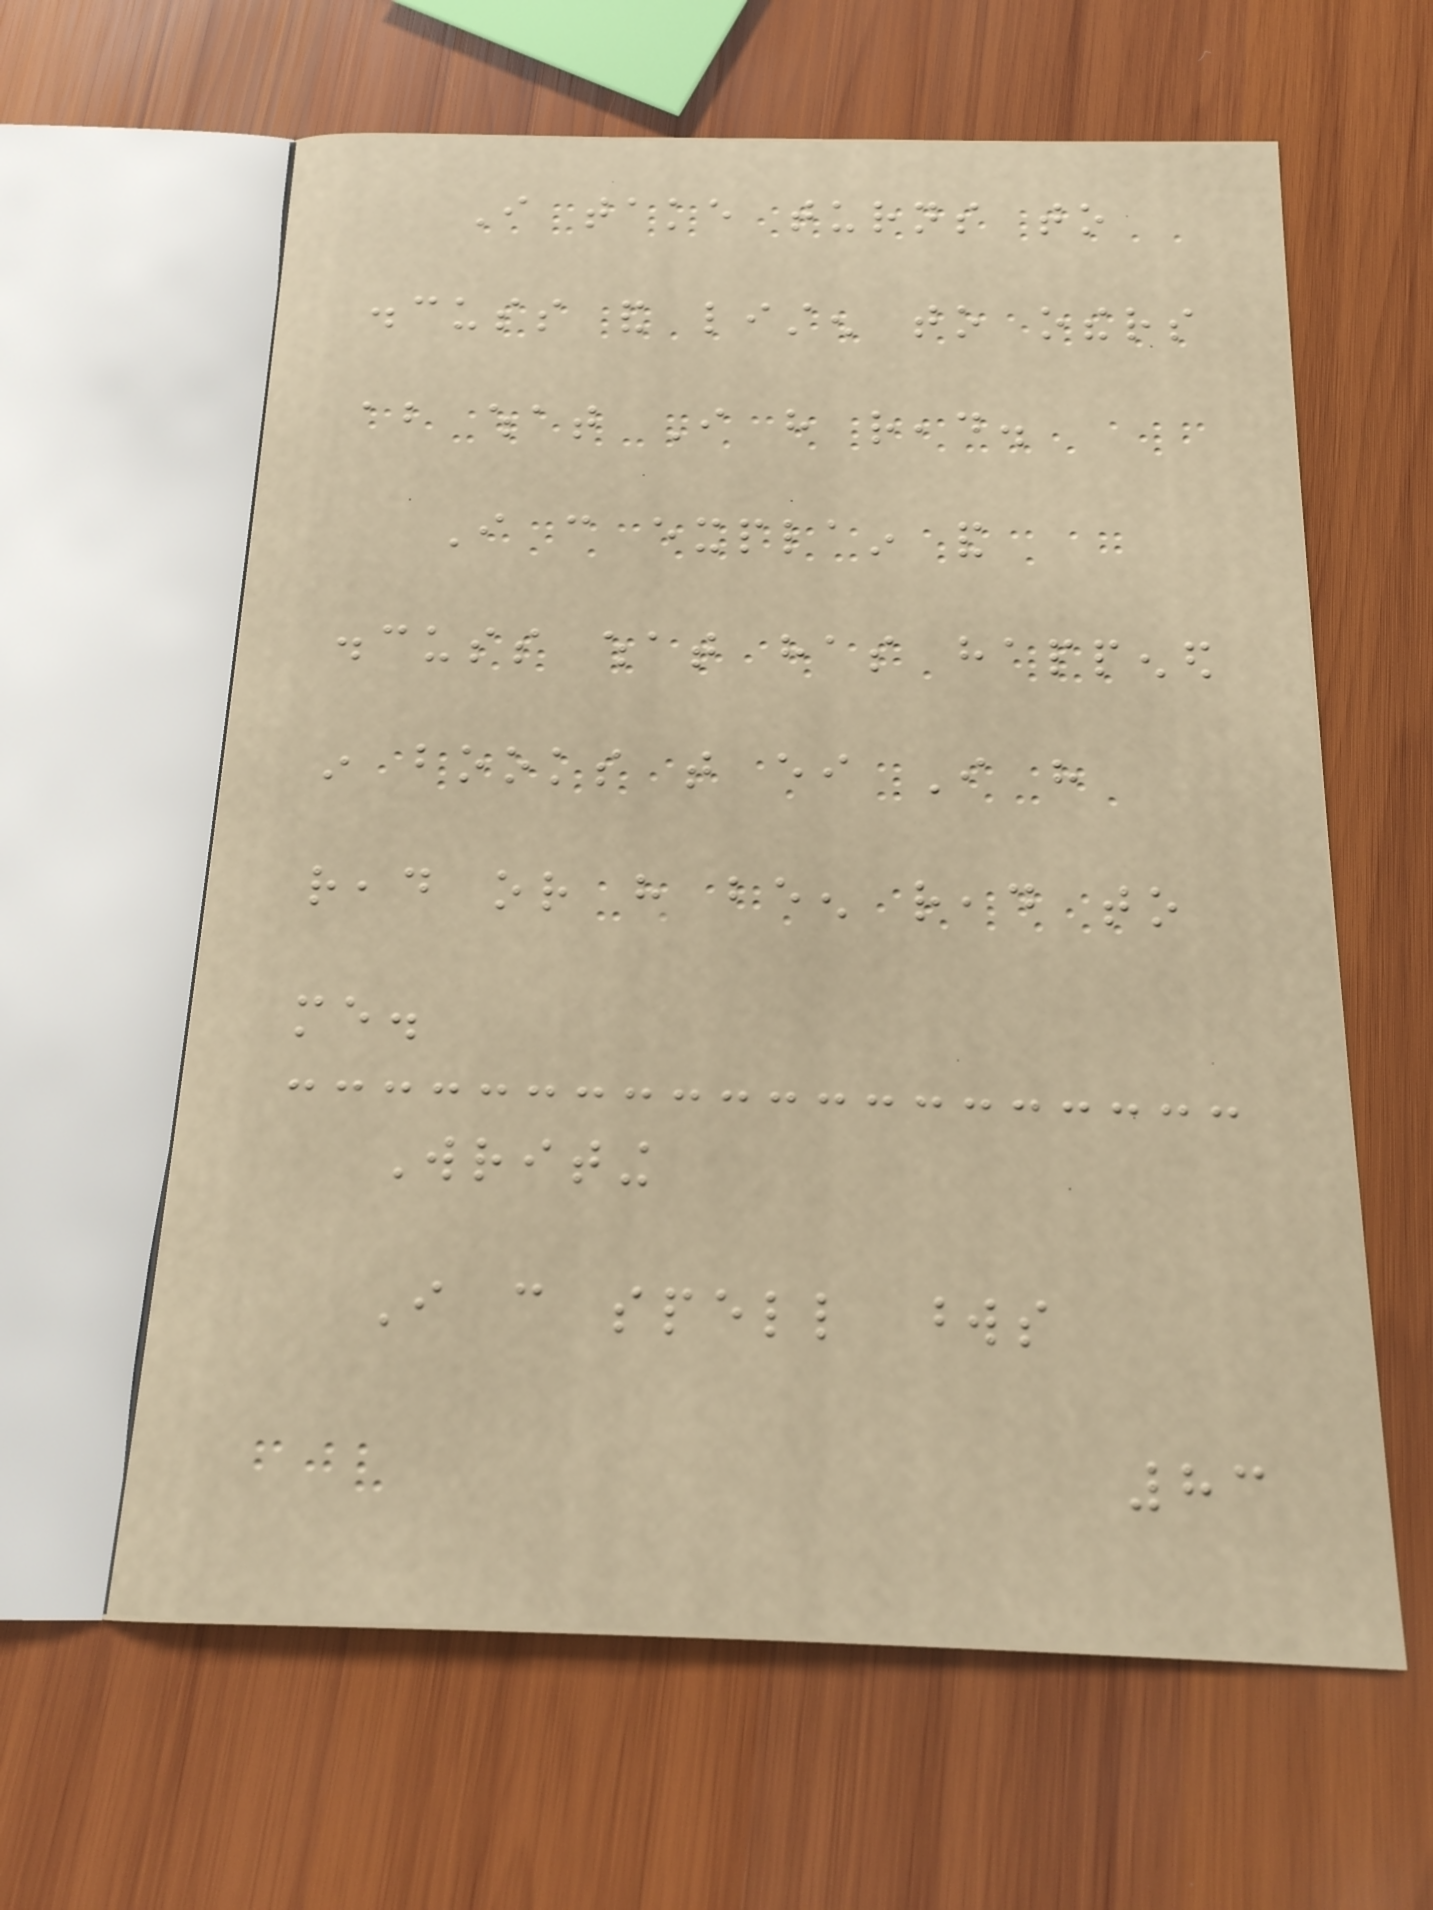I take turns to
discuss and listen to others
about what I have read.
I can explain and
discuss what has happened
in books that either I have
read or have been read to
me.
Writing
I can spell words
83
